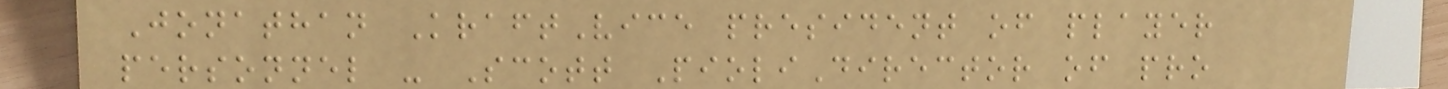Jonathan KraftVice president of player
personnel - Scott PioliDirector of pro
